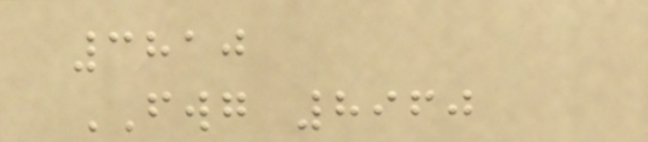3810
FWG 8960
